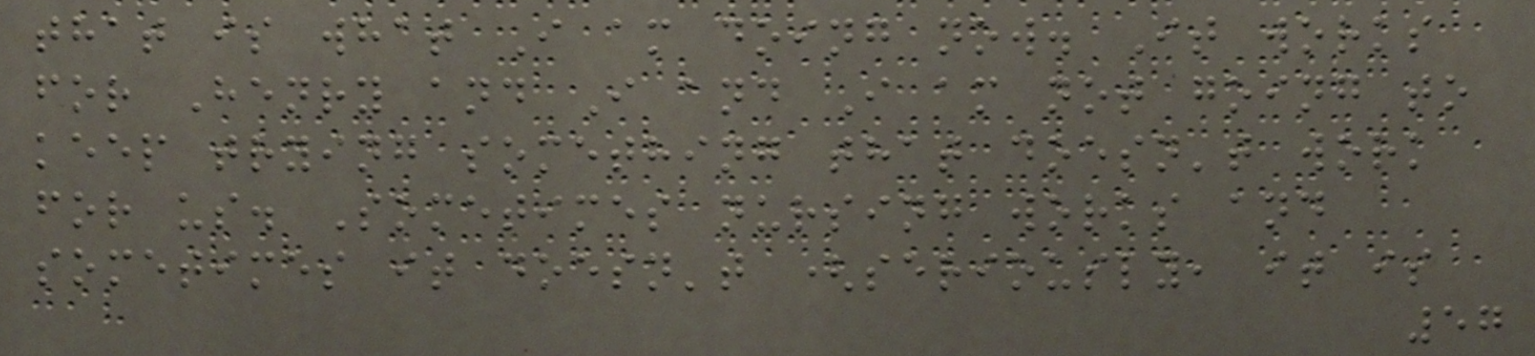that is what I am doing now. It works
for Henry and I and I am not going to
keep trying something that doesn't work
for us. Sometimes nursing works and
sometimes it doesn't (seriously, it is
57
